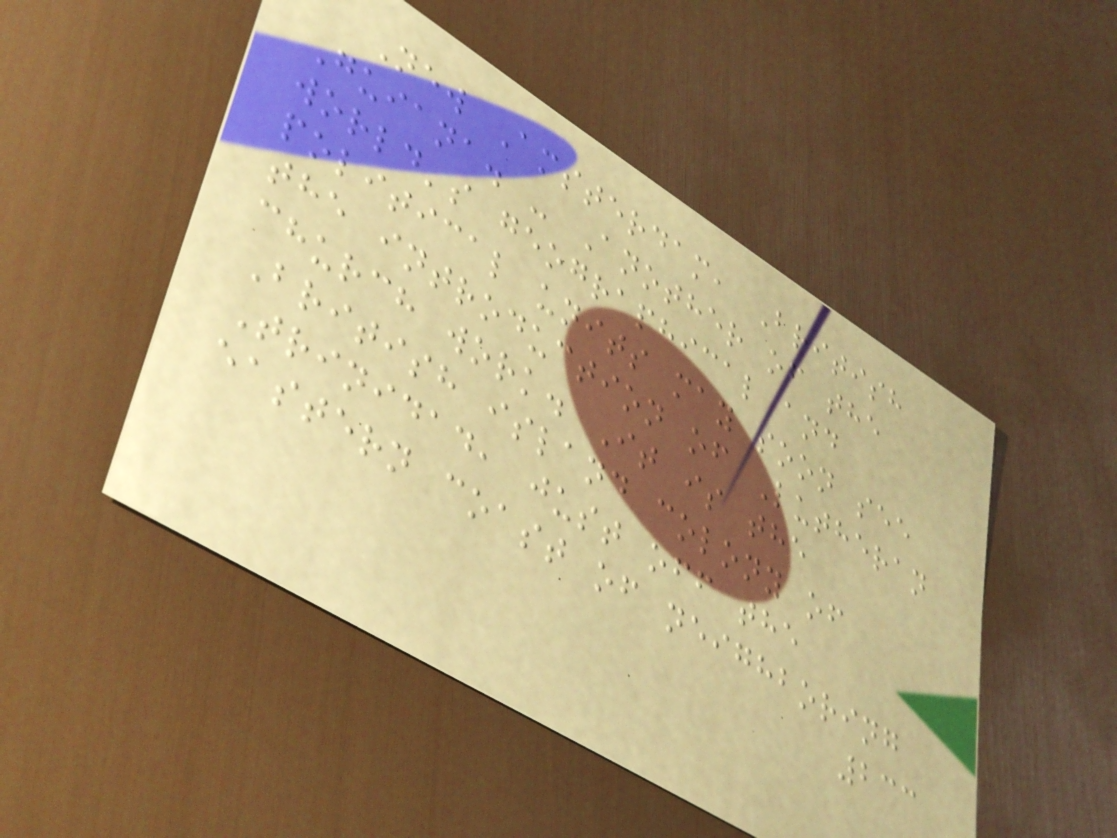New Amsterdam, British
Guiana. - Another of the
world's geographical and
political units may soon see
the introduction of Lutheran
church work. It is the
British island colony of
Trinidad, just off the
eastern coast of neighboring
233
